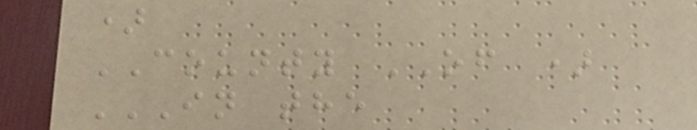)
COUNTY OF )
IN THE
